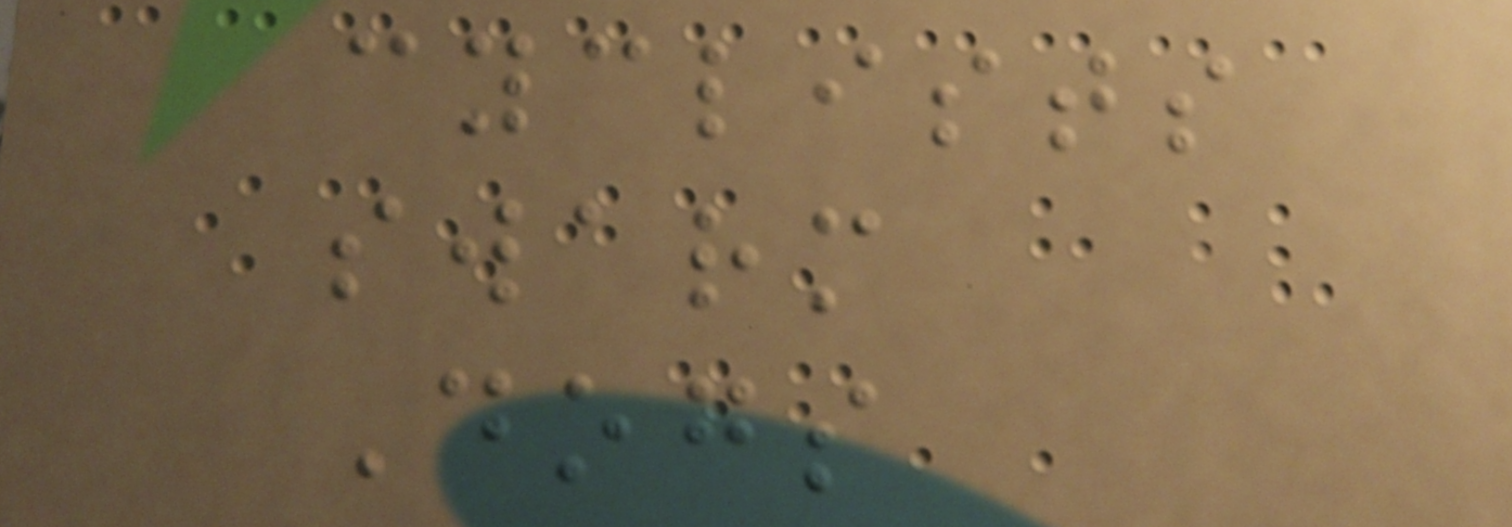cyclists
swarm
Dogs
